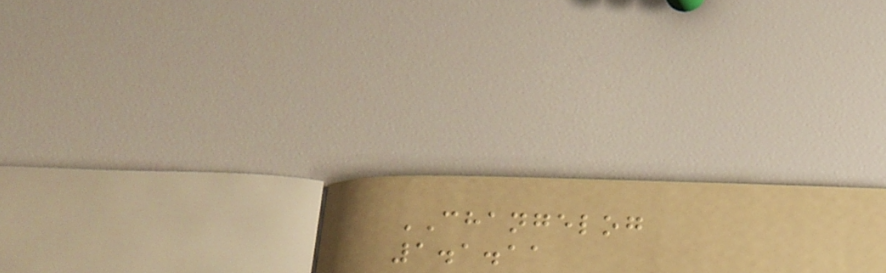CHANGELOG
1.1.11
